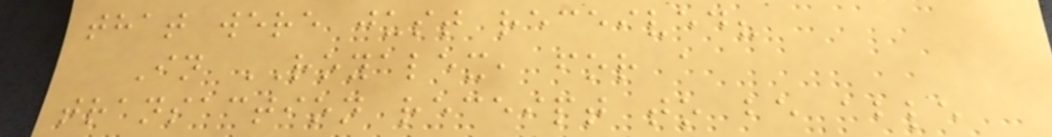that were just received?
In ROYALEX, for a
transaction receipt to be able
